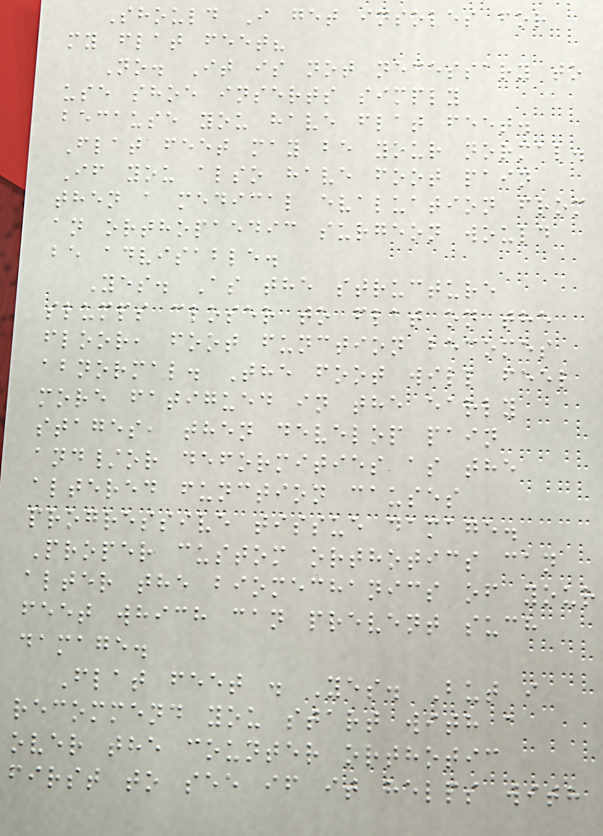Should I get insoles for
my flat feet?
No. It is not necessary to
use shoe inserts simply
because you have flat feet.
Flat feet may be your normal.
If you also have foot pain
then a medical evaluation from
an orthopaedic surgeon would
be advisable.
Yes. As the structure
slumps closer to flat on the
floor, foot function becomes
abnormal. The foot will feel
more fatigued in the early
stages, then develop pain
and/or deformities as the
altered function causes
progressive tissue damage.
Proper custom orthotics can
alter the biomechanics of your
feet which can prevent such
damage.
Flat feet . Yes. But i
recommend you start with a
over the counter orthotic
first to see if it helps with
